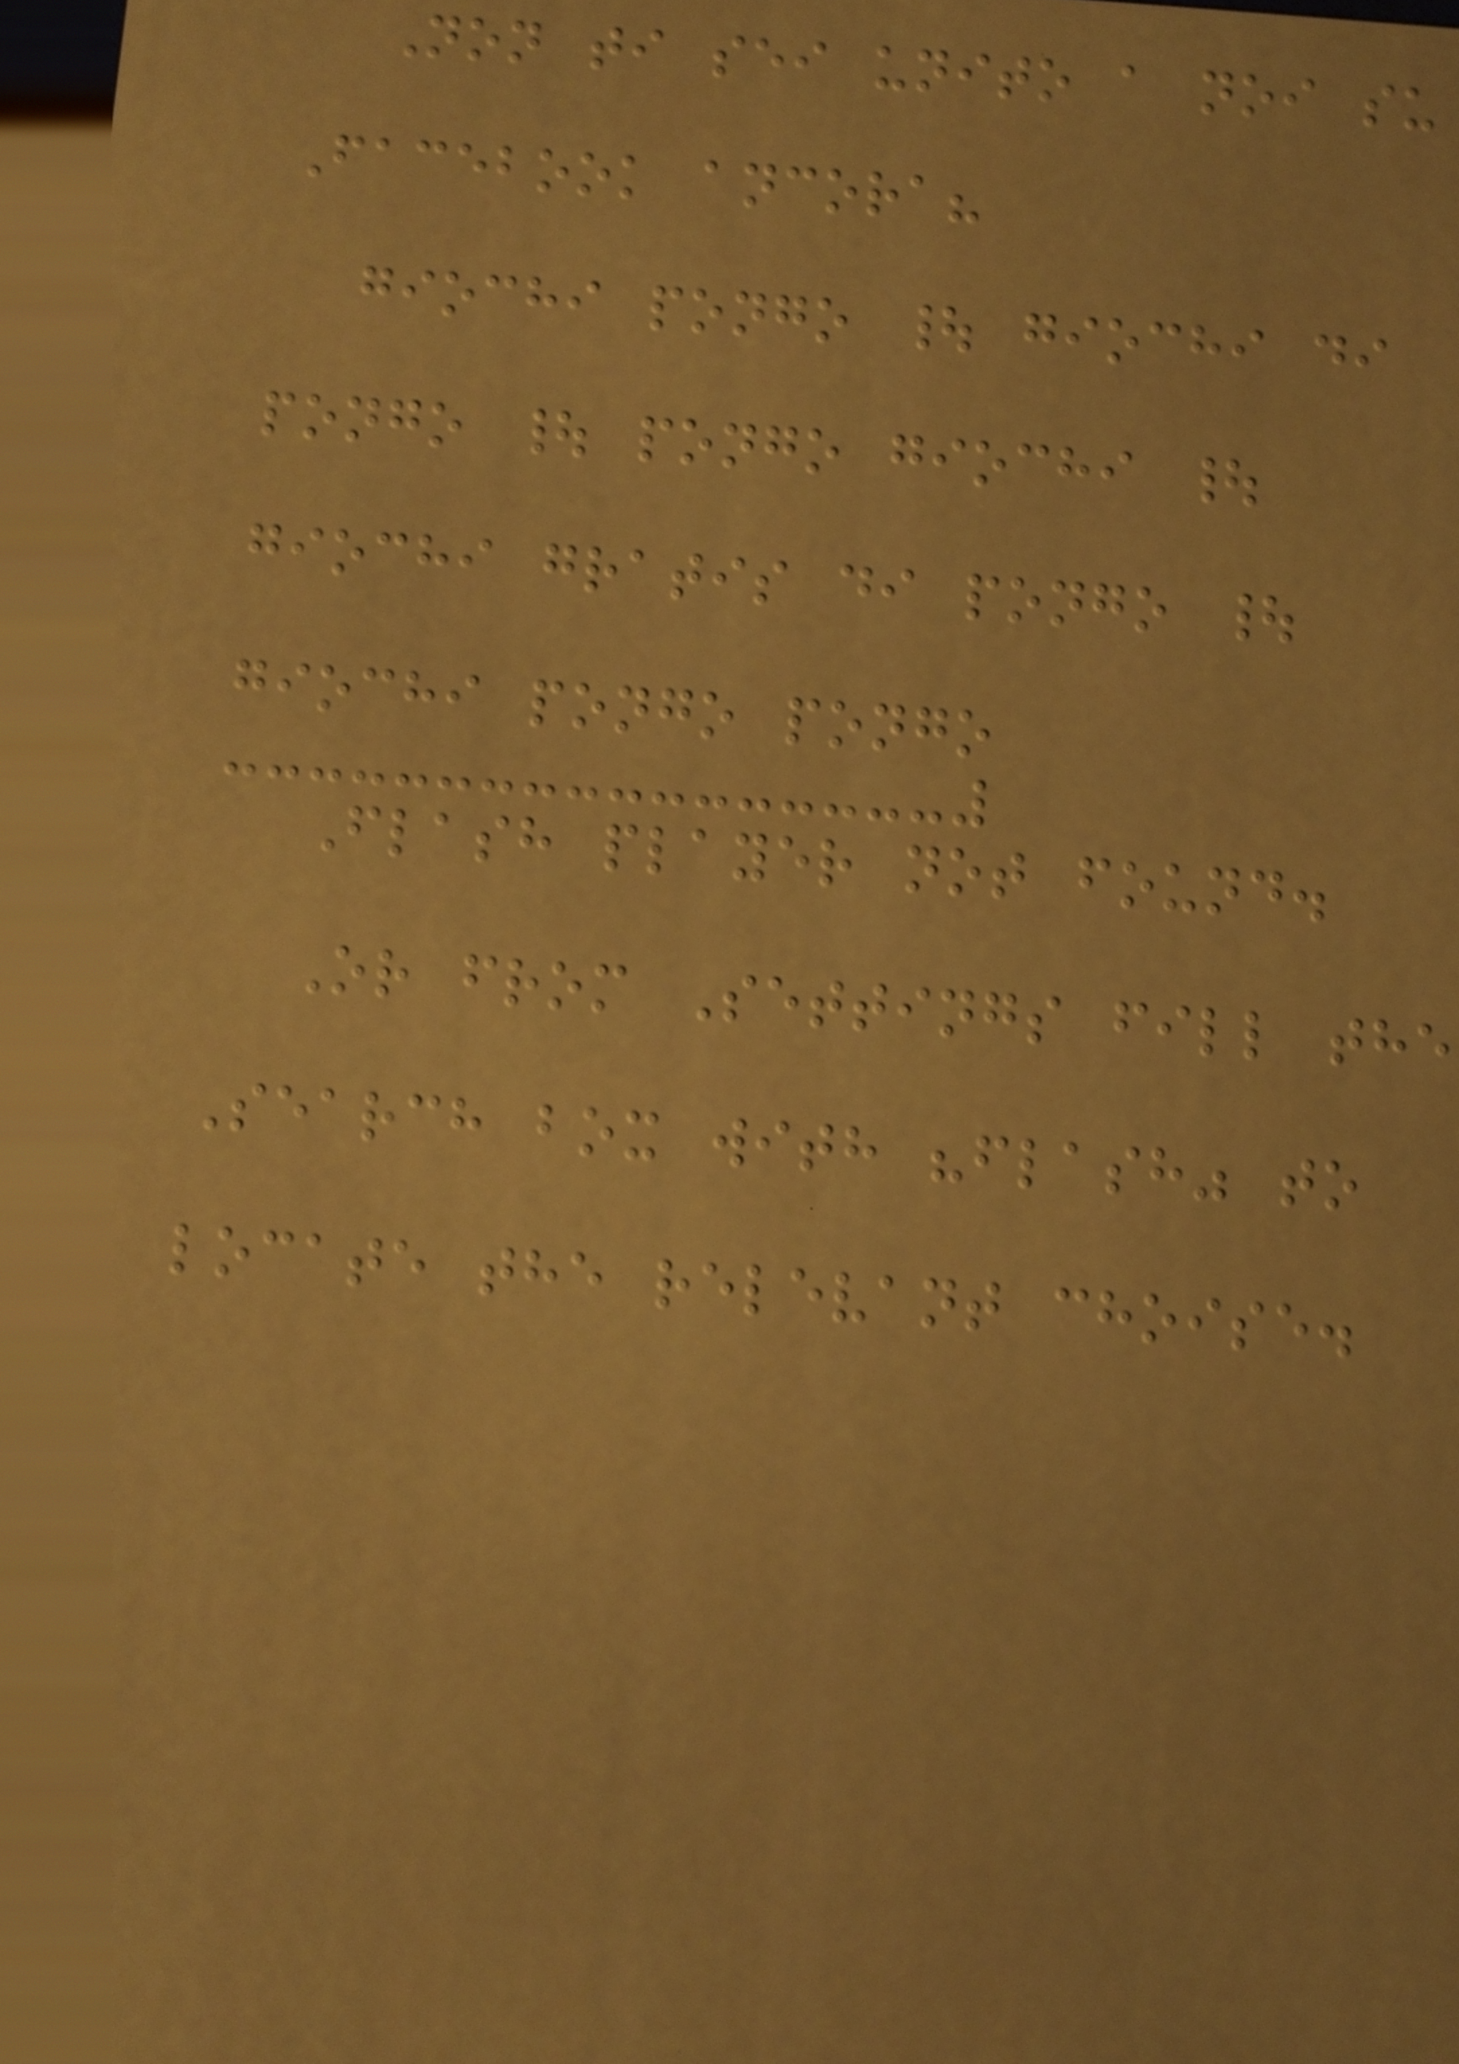Non ti sei unito a noi su
Facebook ancora?
giochi pongo | giochi di
pongo | pongo giochi |
giochi gratis di pongo |
giochi pongo pongo
Flash player not found.
Or from Settings fill the
Search box with "flash" to
locate the relevant choise.
